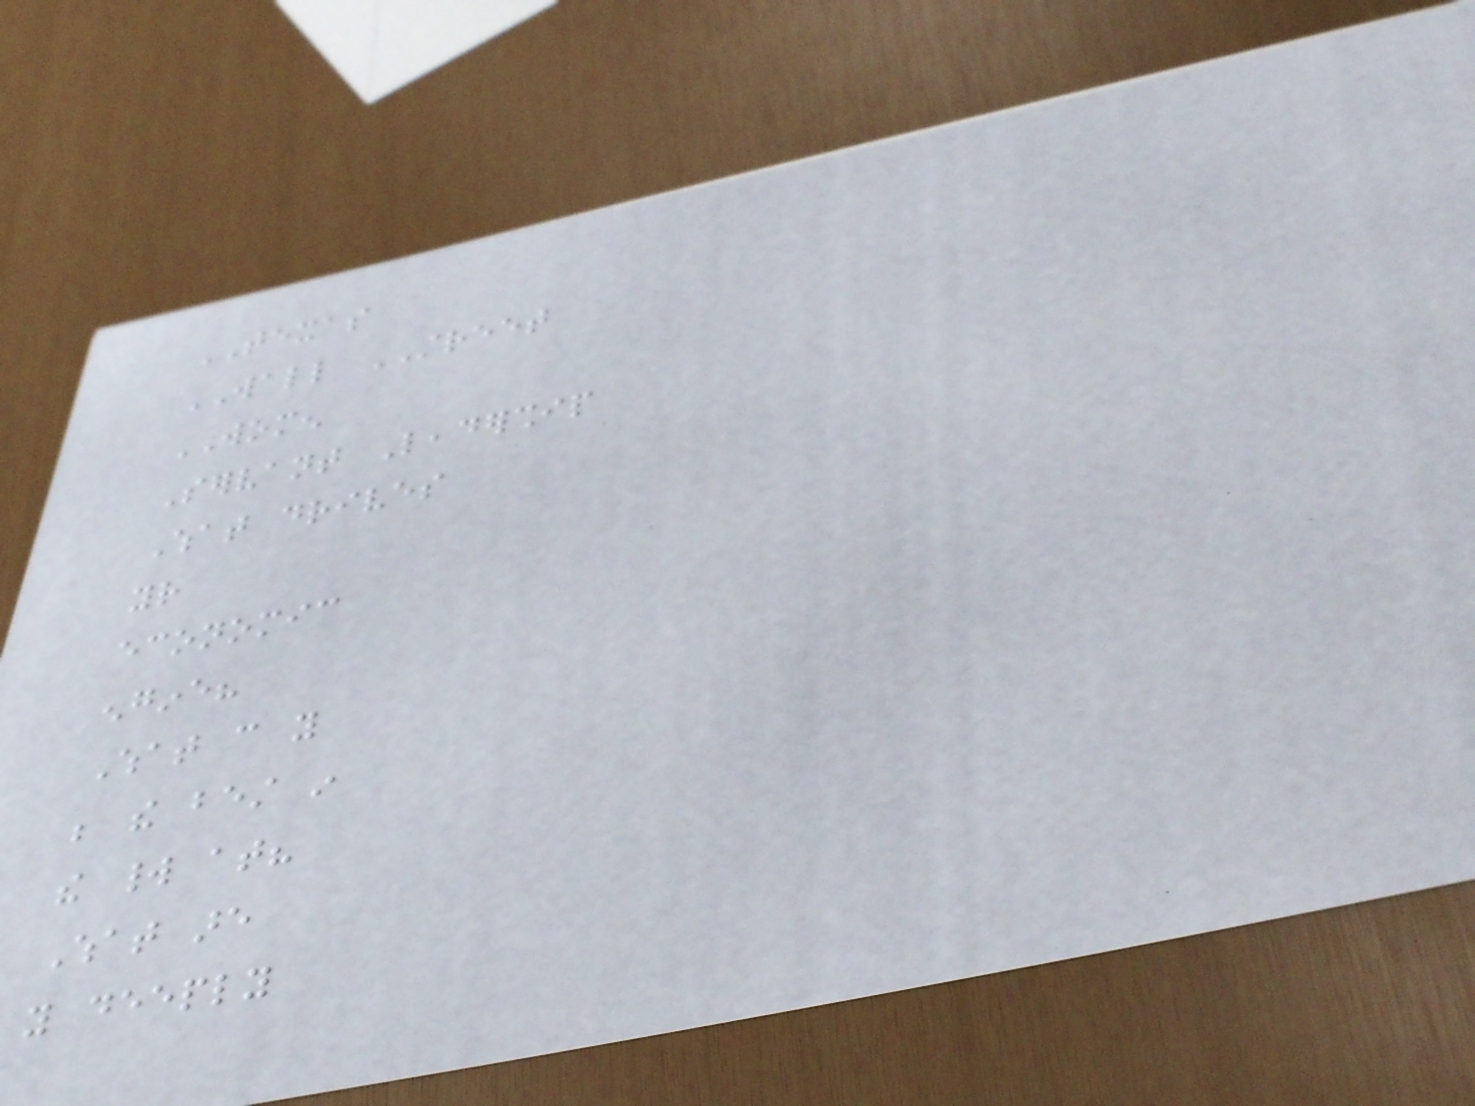TEXAS
WALL STREET
WOMEN
Servant Leadership
What drives
your
economic
engine?
What can you
be the best in
the world at?
What are
you deeply
